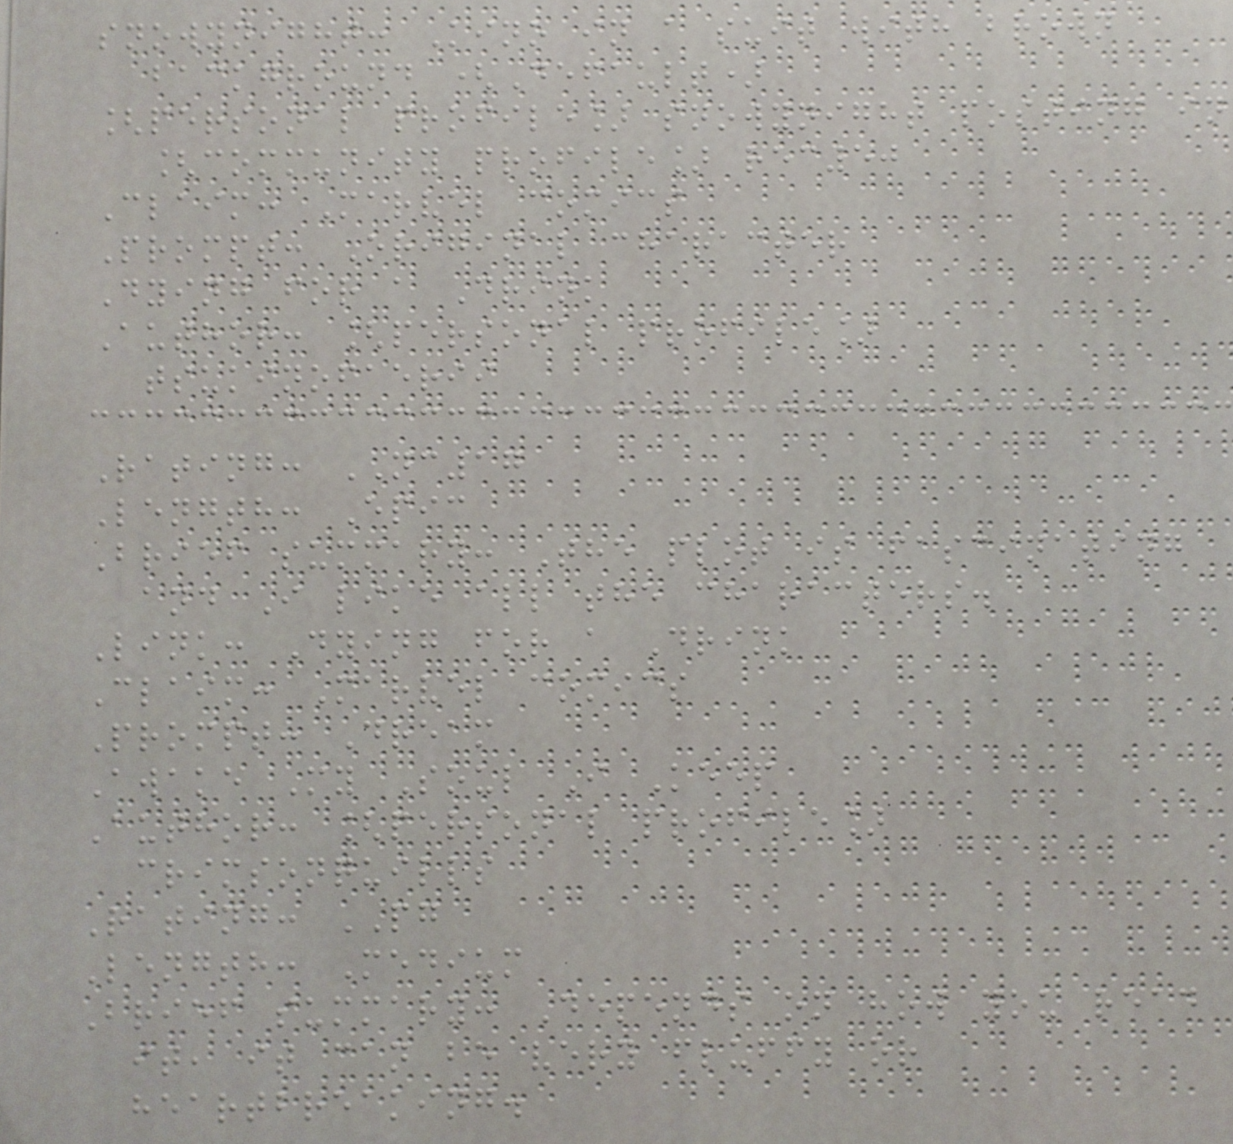snowynight: Kino in a suit with brown
background (Default)
[personal profile] snowynight posting in
[community profile] rec50
Claim: Marvel comics
Prompt: Original character
Dying for a Drink
Author: [personal profile]
tsukinofaerii
Rating: NC17
Length: Epic
Brief summary: The plot is fascinating
and I like all the characters.
Link: Dying for a Drink
Claim: Marvel comics
Prompt: Dream
Awake My Soul I Keep
Author: [personal profile]
crimsonquills
Rating: PG
Length: Medium
Brief summary: Depends on how you read
it, it can be very fluffy or
heartbreaking.
